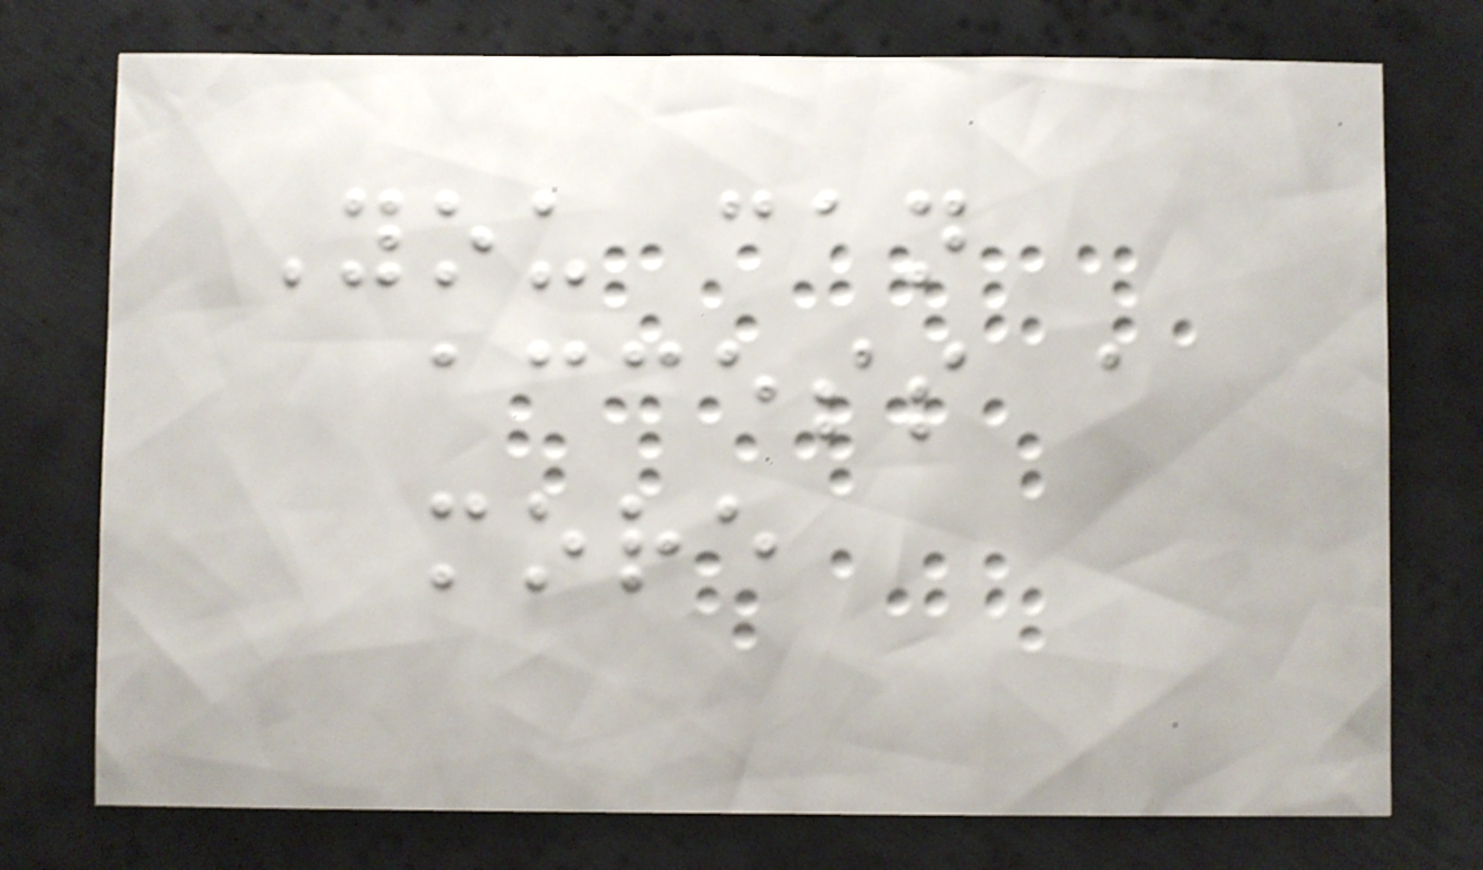You can
access a
more
